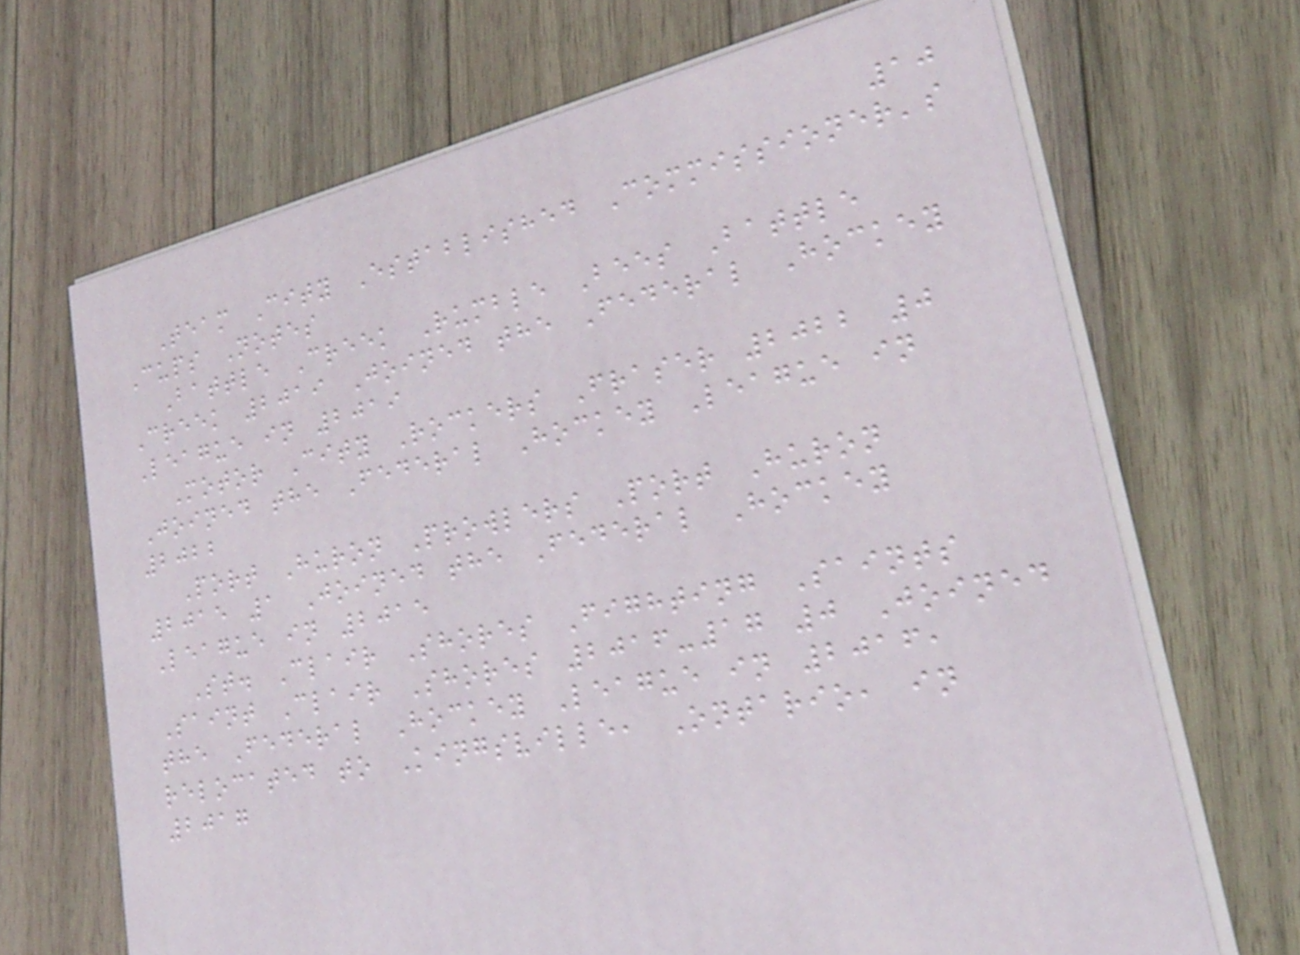10
Team City Established Commissioner's
Cups Notes
Battle Creek Rumble Bees Battle
Creek 2019 Joined the Federal Hockey
League in 2019
Motor City Rockers Fraser 2022 0
Joined the Federal Hockey League in
2022
Port Huron Prowlers Port Huron
2015 1 Joined the Federal Hockey
League in 2015
St. Clair Shores Fighting Saints
Saint Clair Shores 2016-17 0 Joined
the Federal Hockey League in 2016,
relocated to Kingsville, Ontario, in
2017
